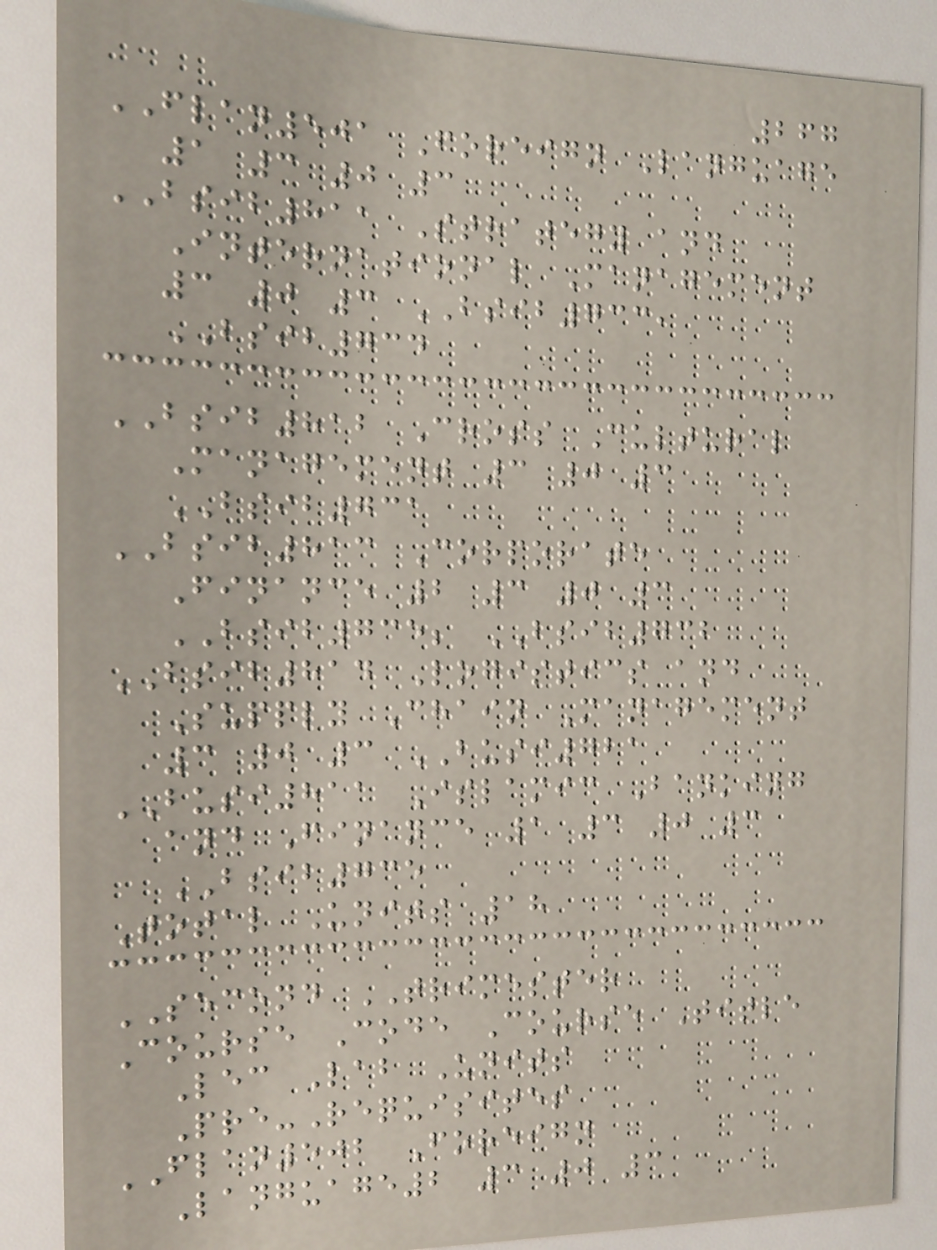267
FLAN501 Foreign Language
1 3 0 3
BSIB811 Strategy and
International Management
3 0 3 BSIB733,
BSIB734
BSIB812 Cross Cultural
Management 3 0 3
BSIB731
BSIB813 Corporate
Finance 2 3 0 3
BSIB735; BSIB732
BSIB814 Logistics and
Supply Chain Management
3 0 3 BUSI721
BUSI811 Islamic Banking
and Finance 1 3 0 3
BSIB735
Total Units 18
SECOND TRIMESTER
Course Code Course Title
Lec Lab Units
Pre-Requisites
FLAN502 Foreign
Language2 3 0 3
